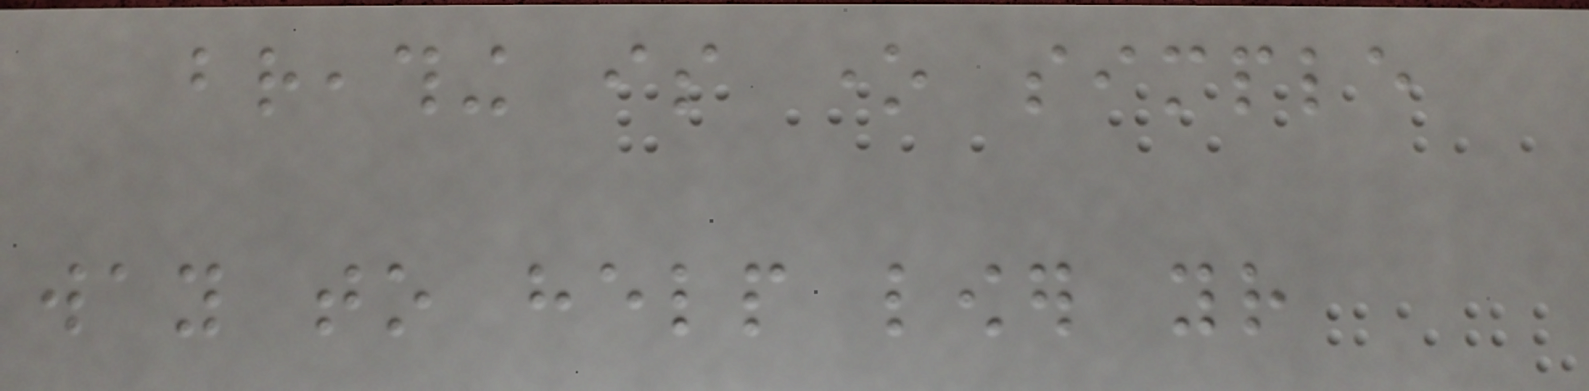breathing is one simple
way to help lower your
